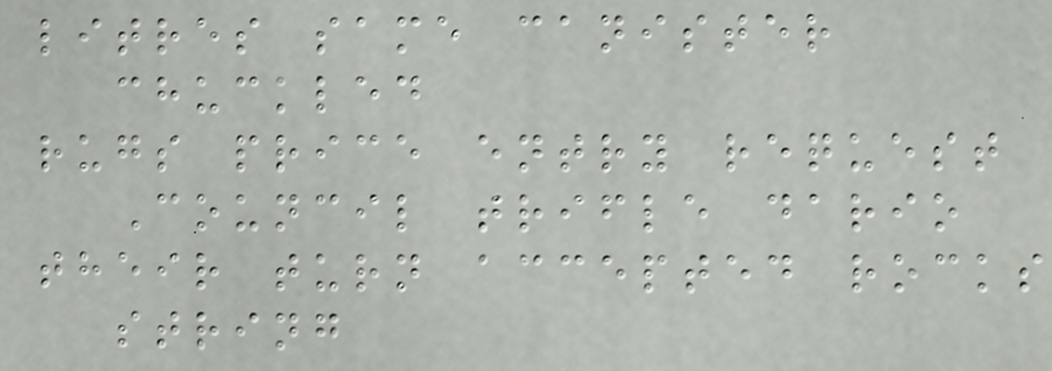litres same canister
chuckled
rugs price entry request
Council trifle dario
their turn accepted rocks
string
